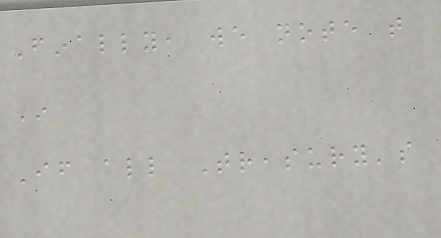Finally, we note that
In
If all Treasury's
